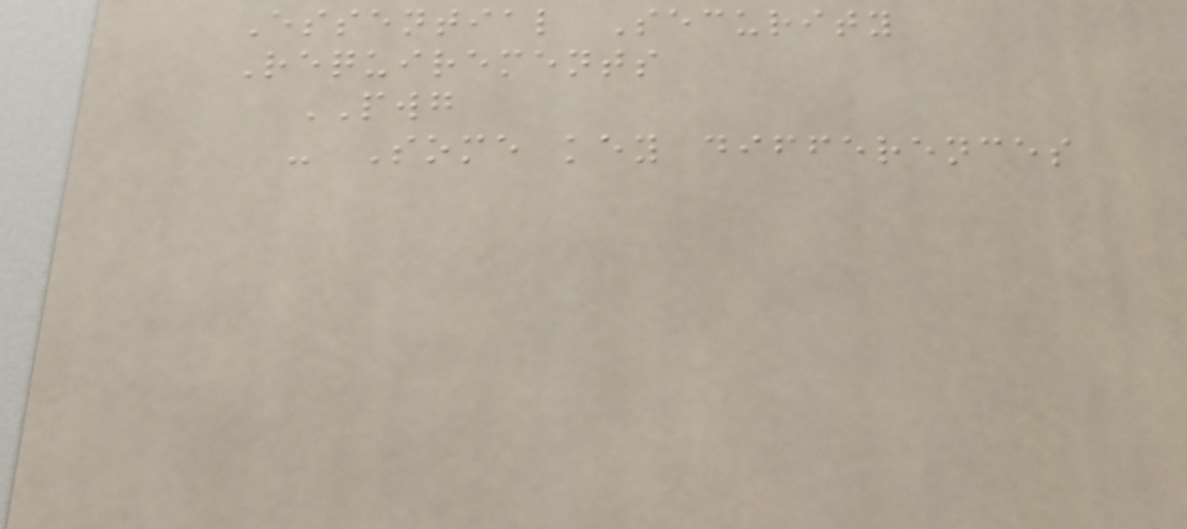Essential Security
Requirements
PWG
- Some key differences
